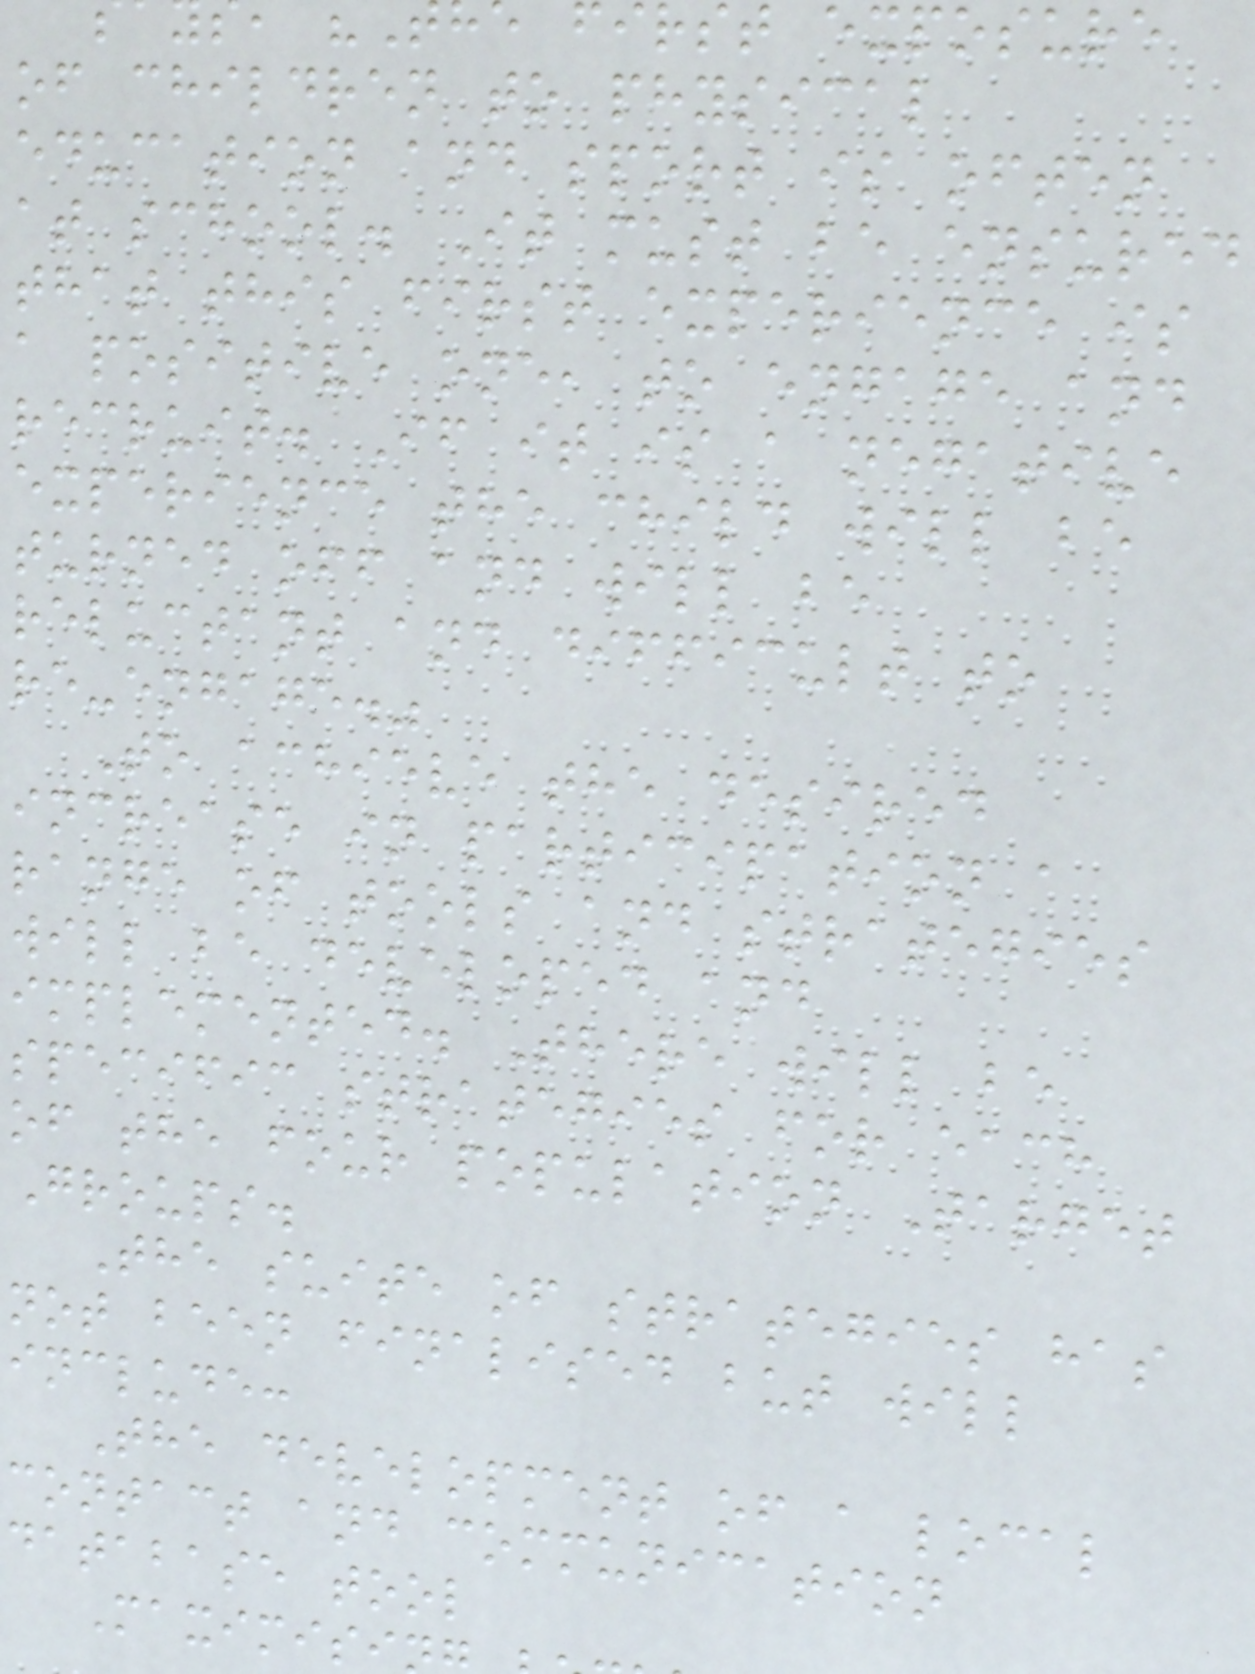first exposure
of children to physical
education and sport is often
at school. It must be ensured
that this first experience is
a positive one, to engage and
recruit. If it is a negative
experience the child will be
turned off and will be
reluctant and difficult to
re-engage."
To achieve the desired
increase in participation a
range of tools and strategies
will be developed and
implemented. There will be
specific strategies for each
of the four population Target
Groups.
The suite of strategies has
not been finalised but will
include:
The development of a local
contact and communication
database tool
Maximisi
